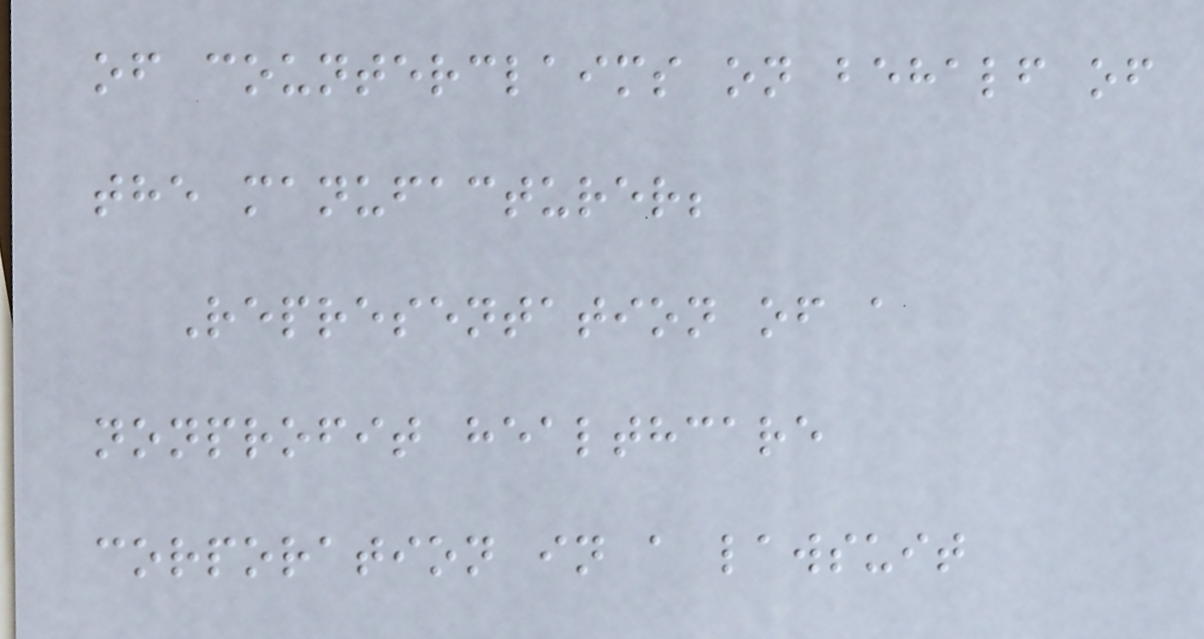of counterclaims on behalf of
the manufacturer;
Representation of a
nonprofit healthcare
corporation in a lawsuit
